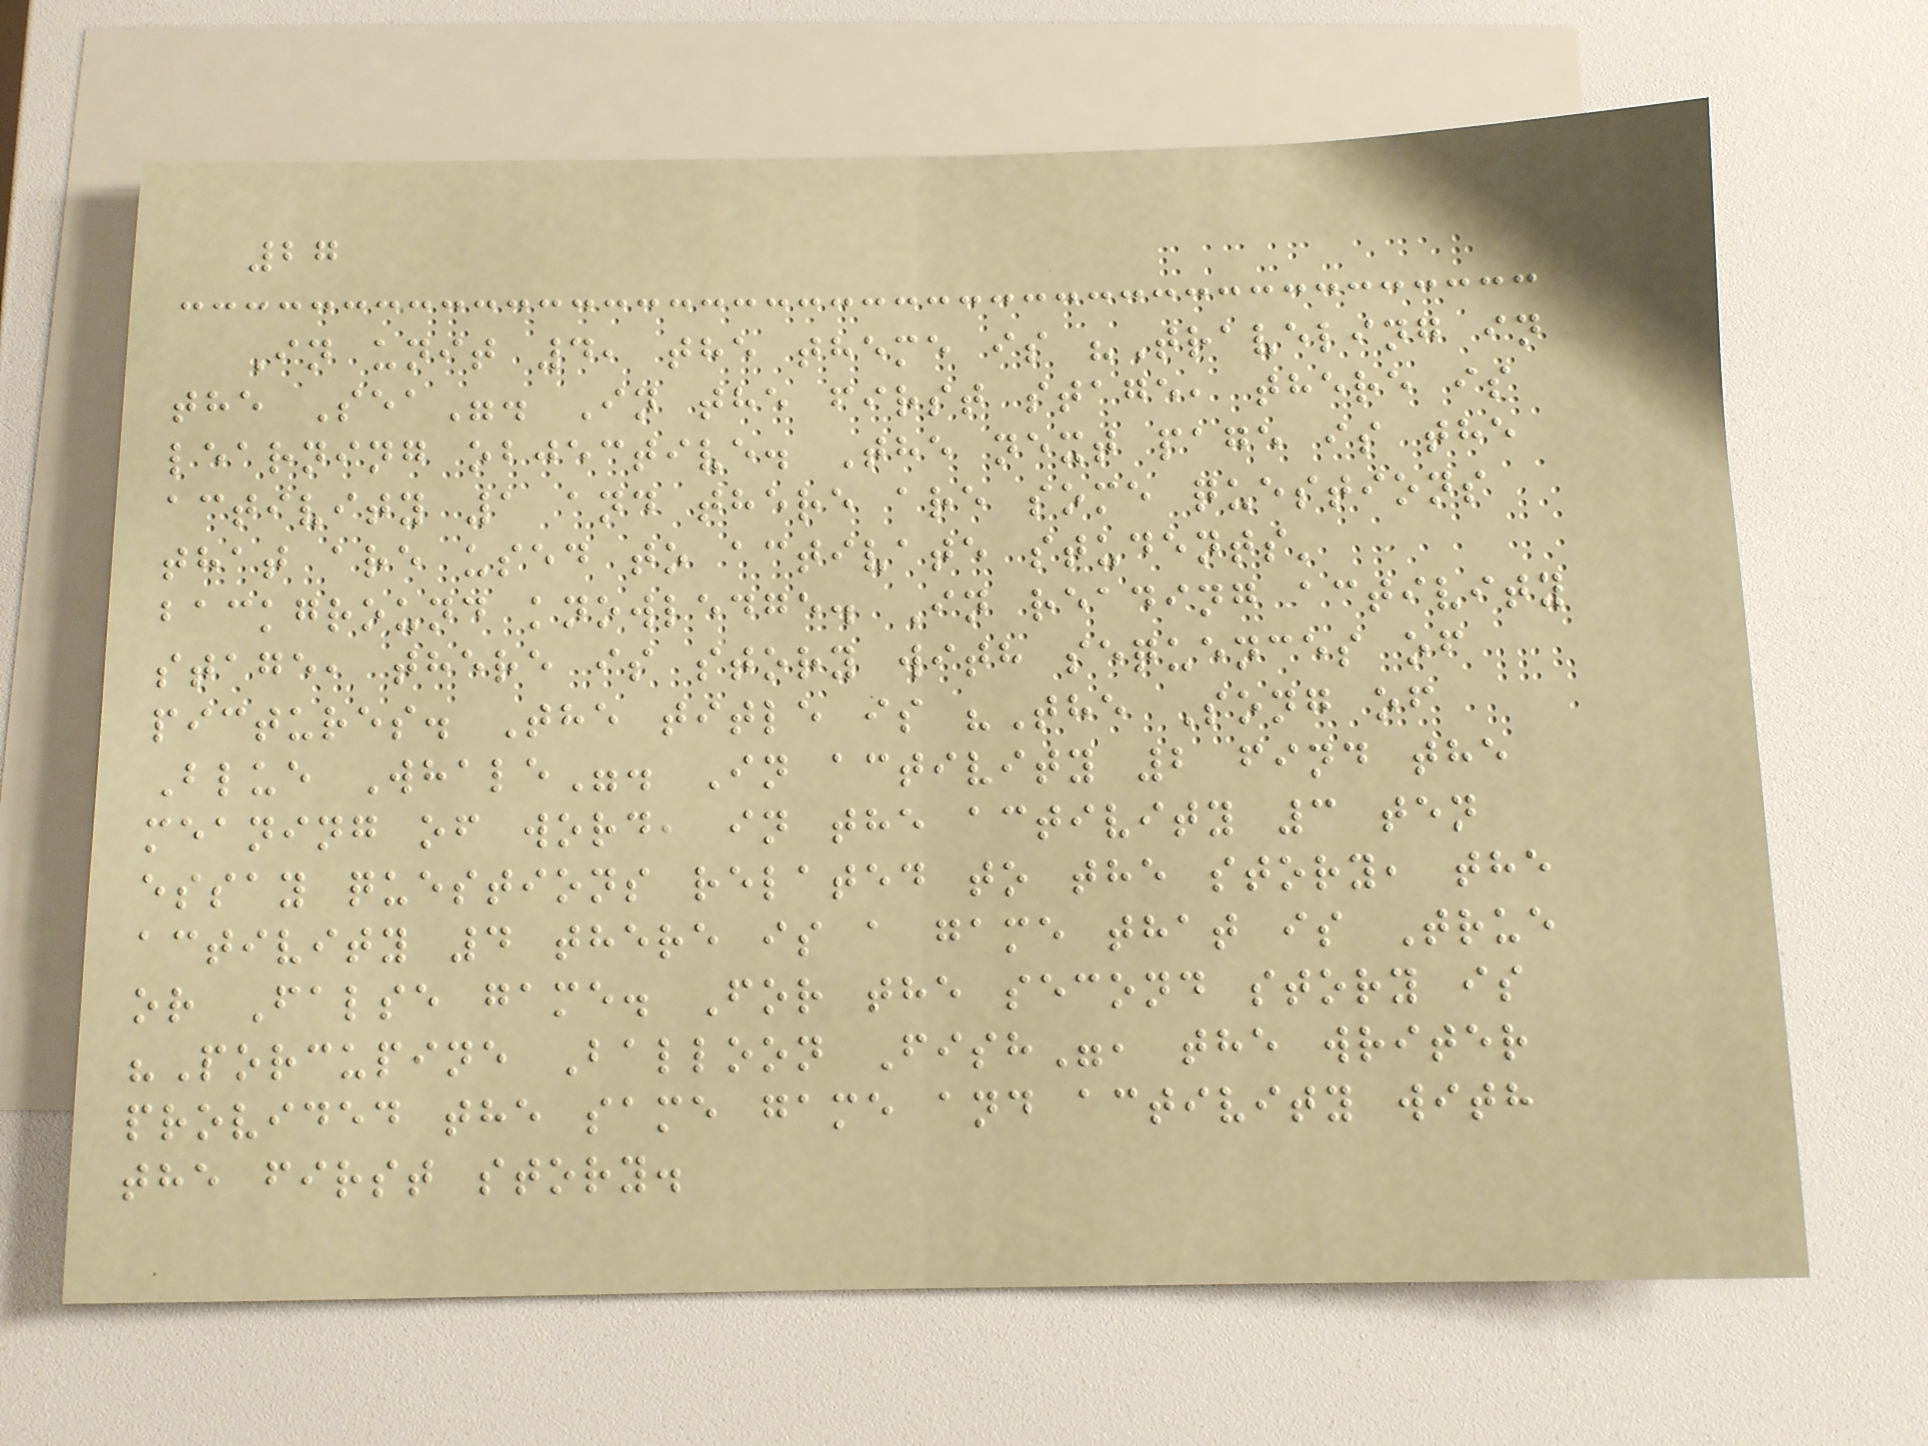27
In unit 4, the theme is "Traveling in
the Sea". In the first stage, there is
learning objective. The next page is the
activity 1 and there are some questions
that are used to activate students'
background knowledge. In reading activity
stage, there is story with sequences of
pictures. The title is "The Song of
Blue Whale". In activity 2 find the
meaning of word, in the activity 3 ten
essay questions related to the story, the
activity 4 there is a game that is True
or False game. For the second story is
"Porcupine Balloon Fish", the writer
provided the same game and activity with
the first story.
